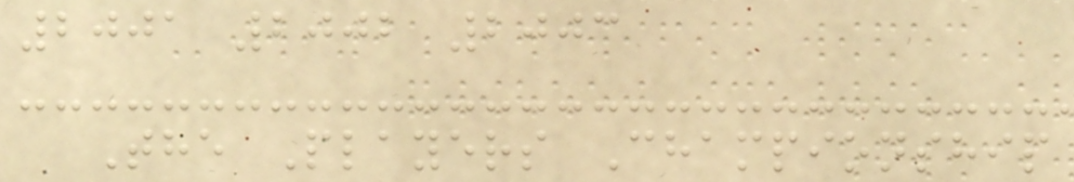2001 2002 2003
The Players Championship
